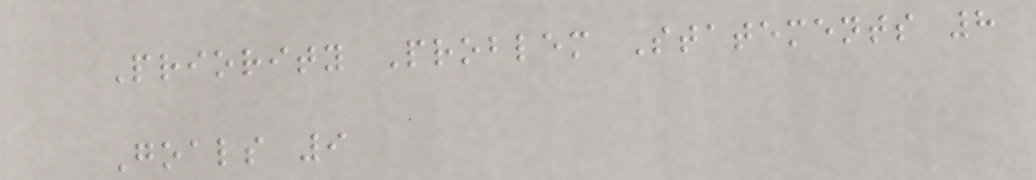Priority Problem Statements 8
Goals 9
